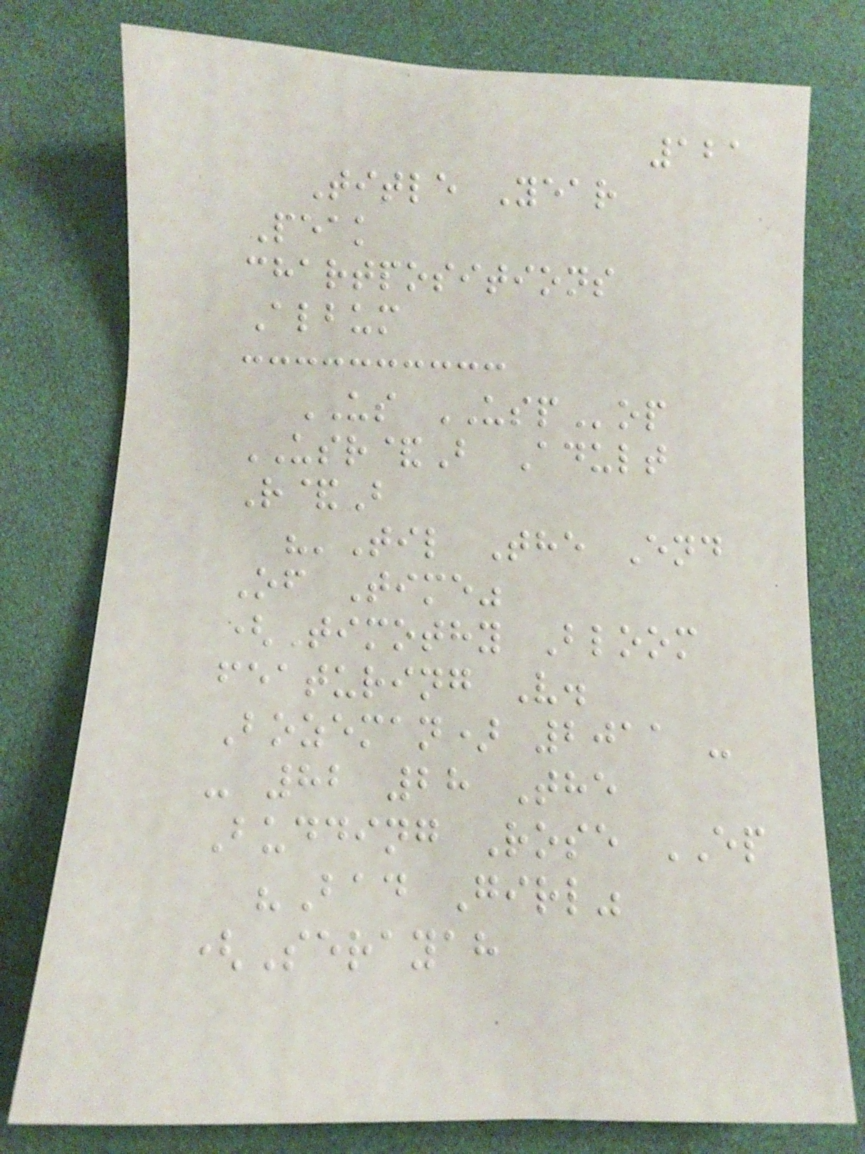121
Title Year
Peak
chartpositions
Album
US USPop
USR&B Adult
R&B
"'Til The End
Of Time"
(Timothy Bloom
featuring V.
Bozeman) 2011 -
- 82 28 The
Budding Rose EP
"Bad Girl"
(Serayah
